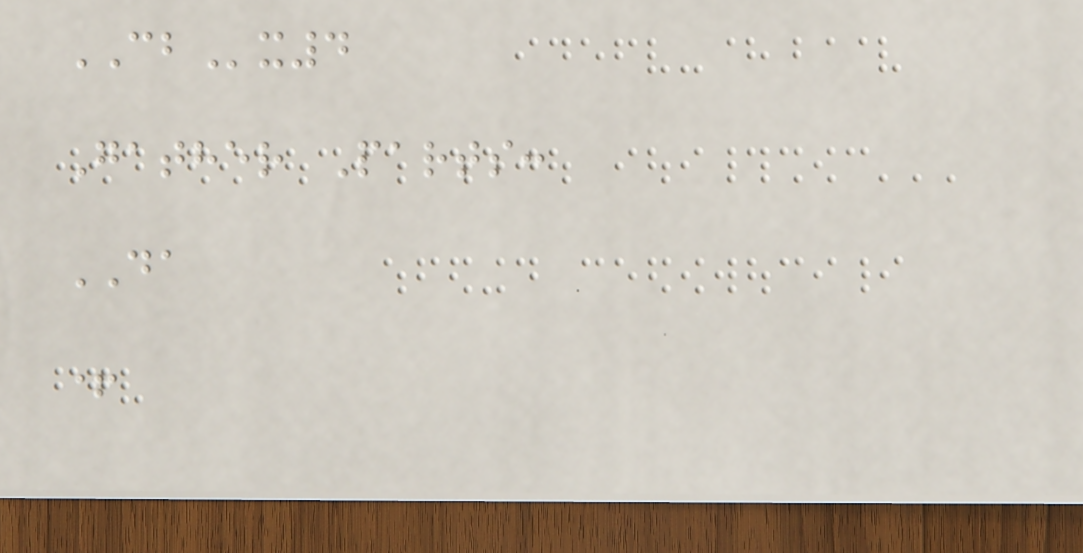CBx4
Gather Parts:
DA
+
